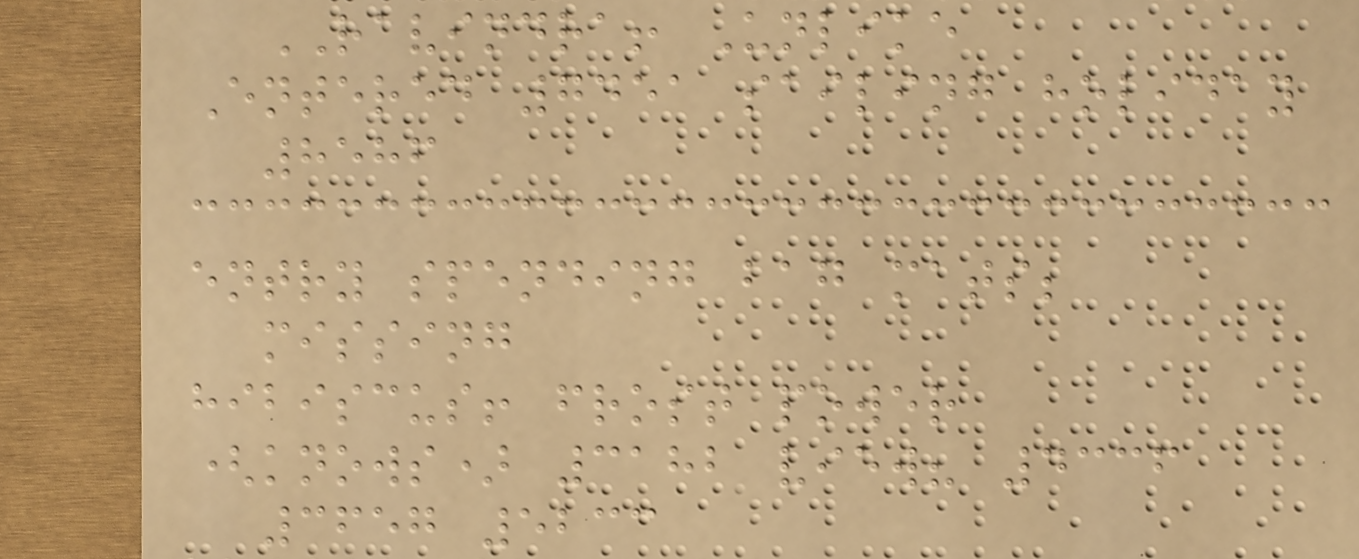RAVINDRA! Unlike
Entered 7451 sailing holiday
8586
entry spending bag mats;
missing
hibiscus! frost power
(knows) 3182 view? 4336
3657 5233
